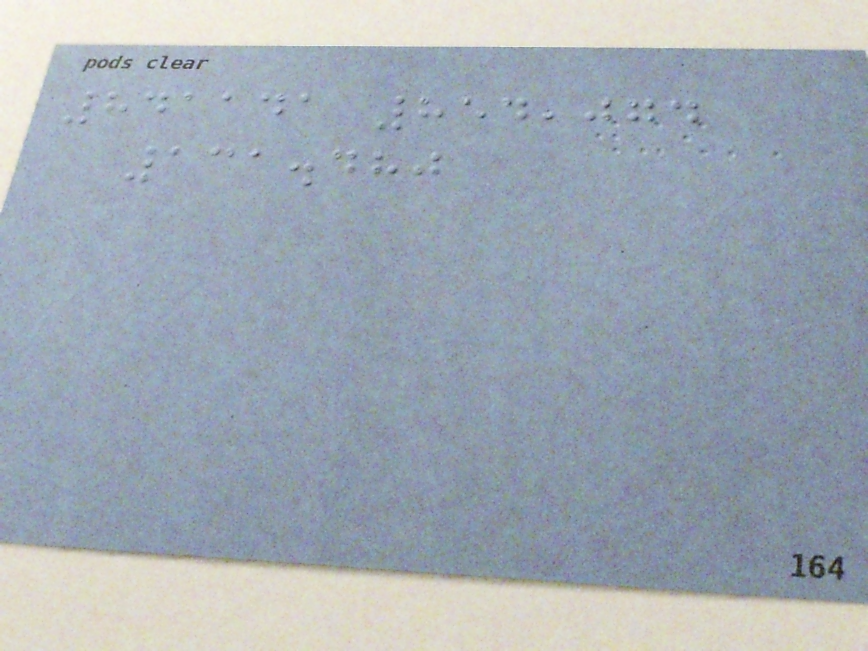841141 854,074
131.480
